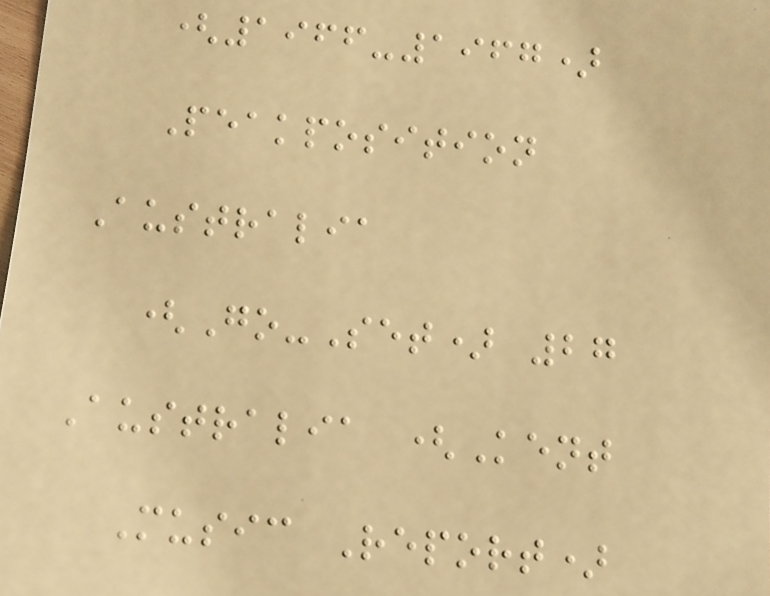(1966-1967)
Peakposition
Australia
(Go-Set) 27
Australia (Kent
Music Report)
